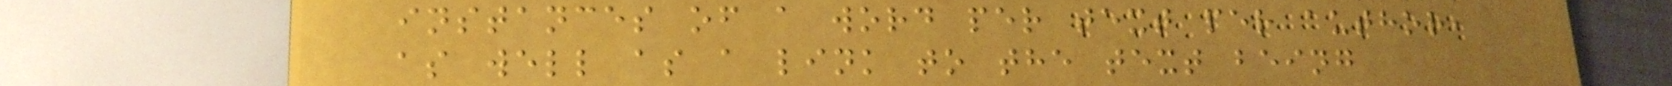instances of a word per text per author,
as well as a link to the text being
